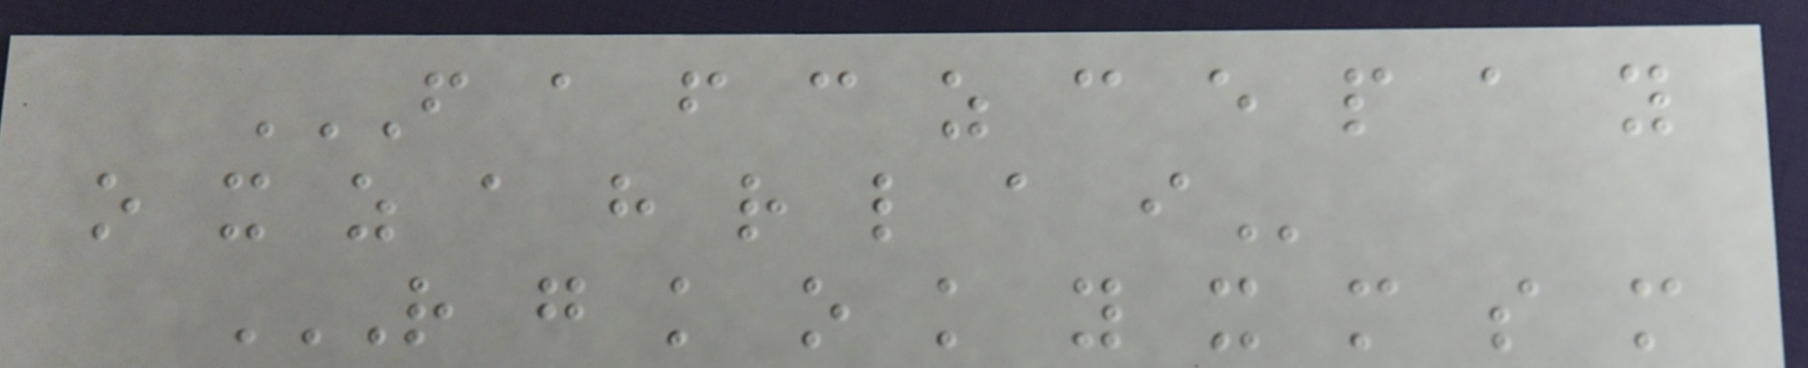F A F C Z C E P A Y
O X Z A H R L A I
R G K O K Y X M S M
